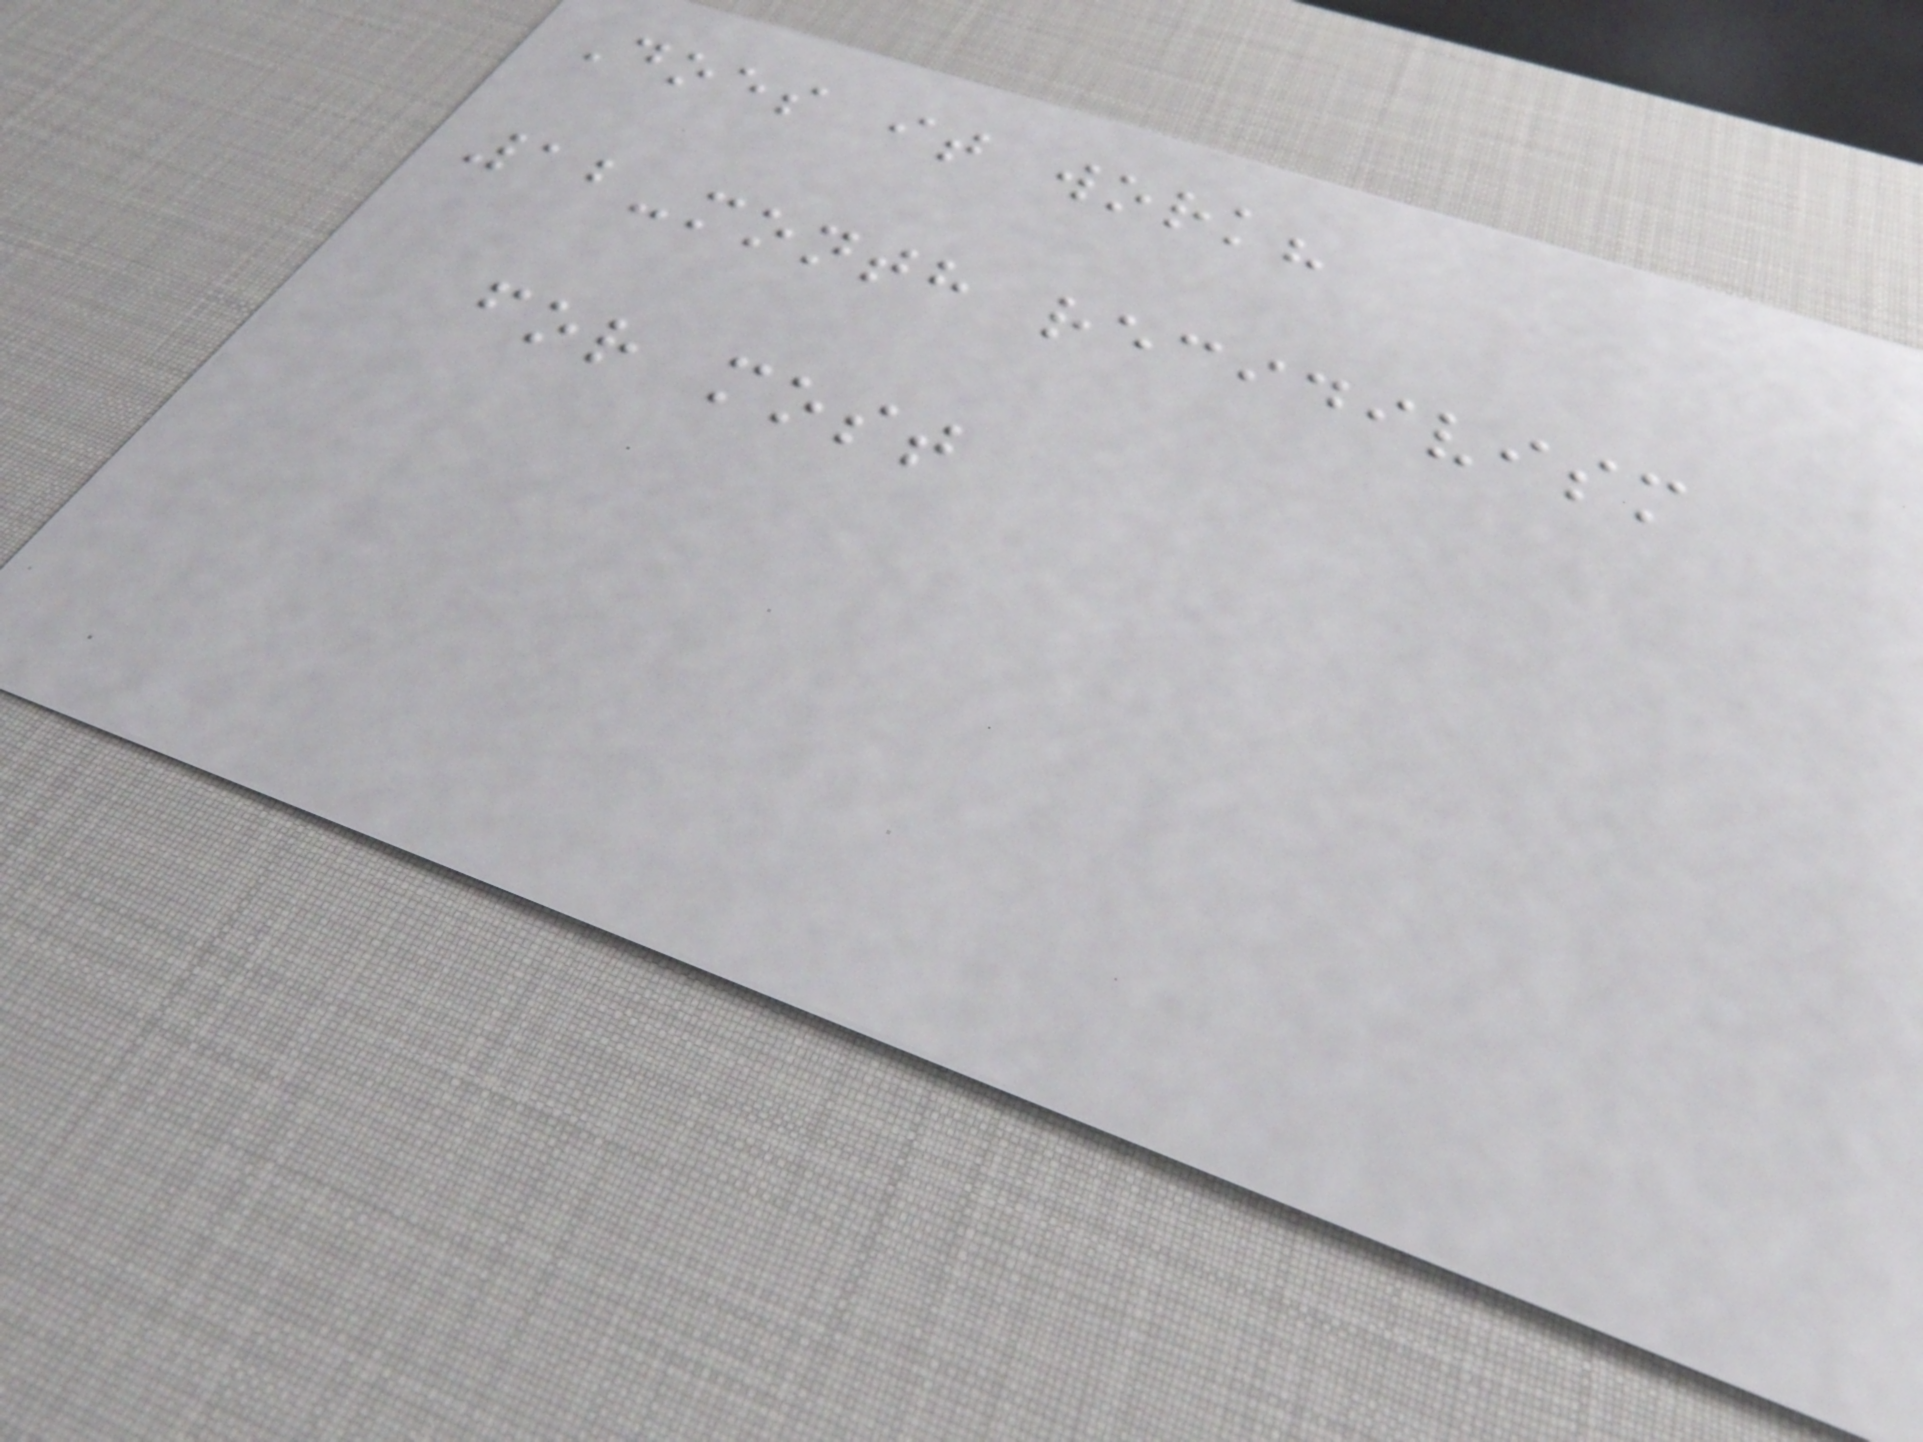Does it work?
12-month recidivism
for most
